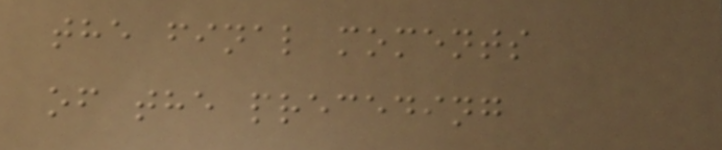the final moments
of the preceding
